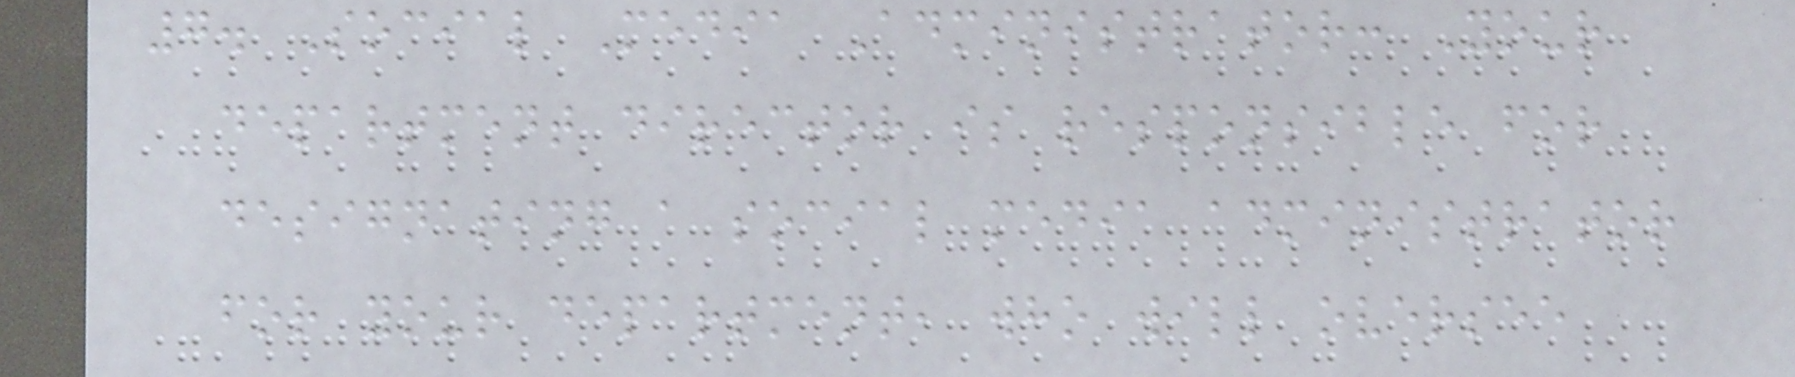7. Social Media Administrator: Your
department director is responsible for
designating a social media administrator
for your department, who will oversee
